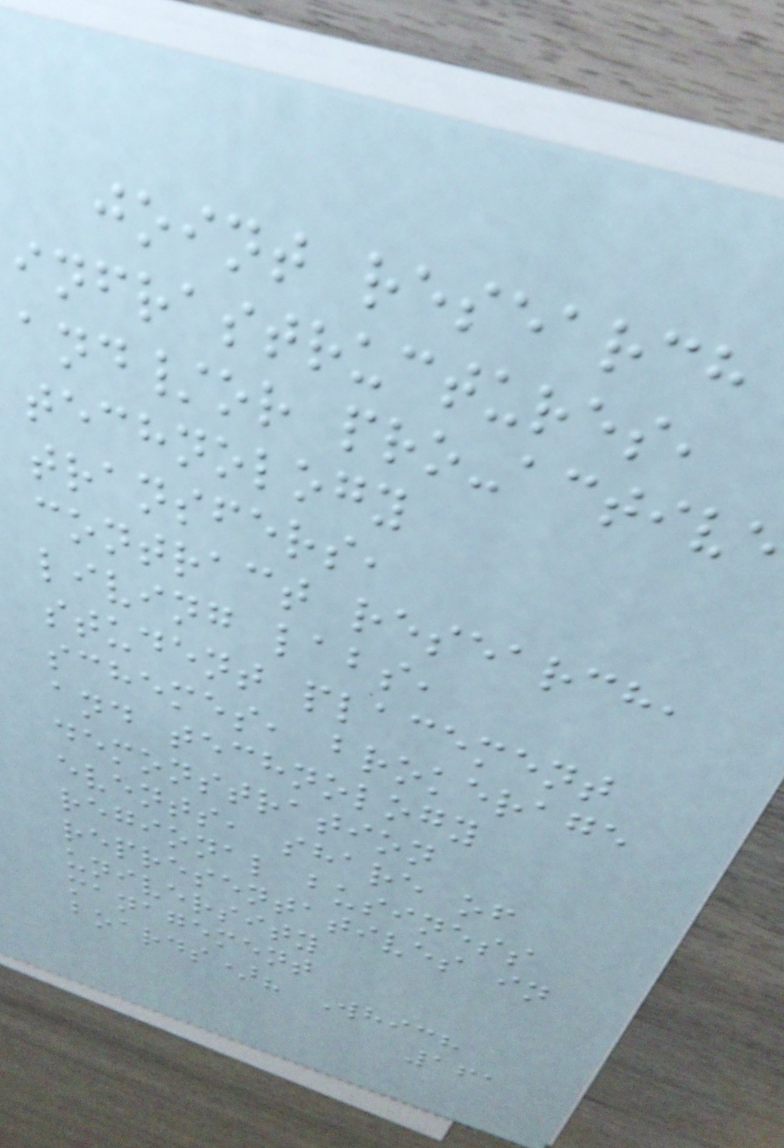joint research
infrastructures,
and/or pro-active
technology
transfers,
contract research,
living labs,
student placement
schemes, brokerage
and technology
demonstration
events, share of
regional business
representatives in
university
management
boards)? Which
161
